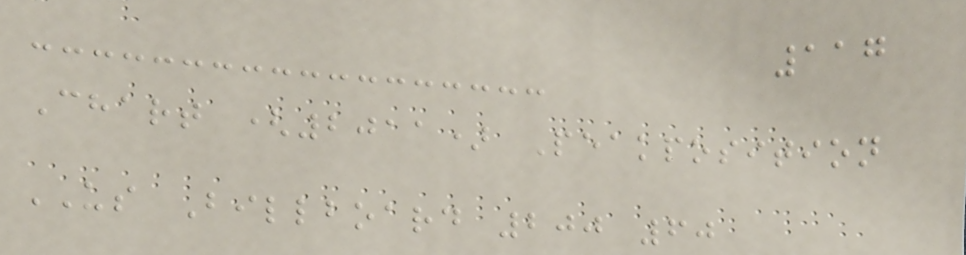117
Chart (2011) Peakposition
US Billboard 200 60
